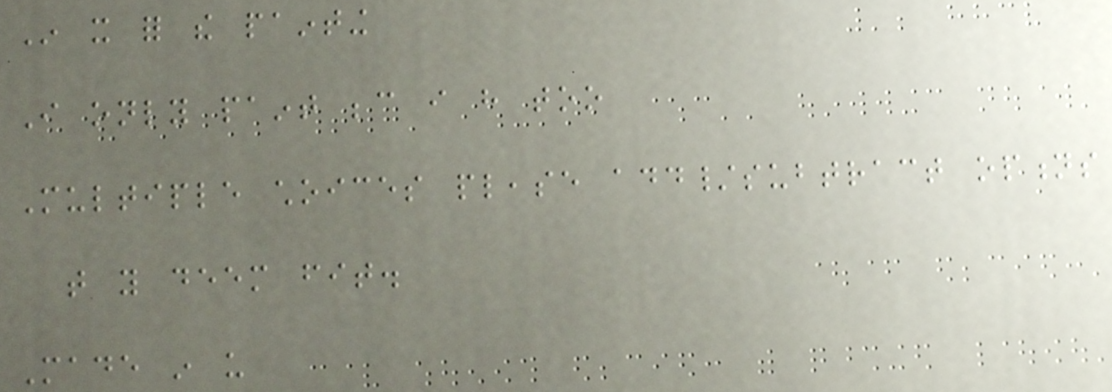In it for the painting
I only paint because i have too
Multiple choices please add/subtract options
that you deem fit.
Made in us
